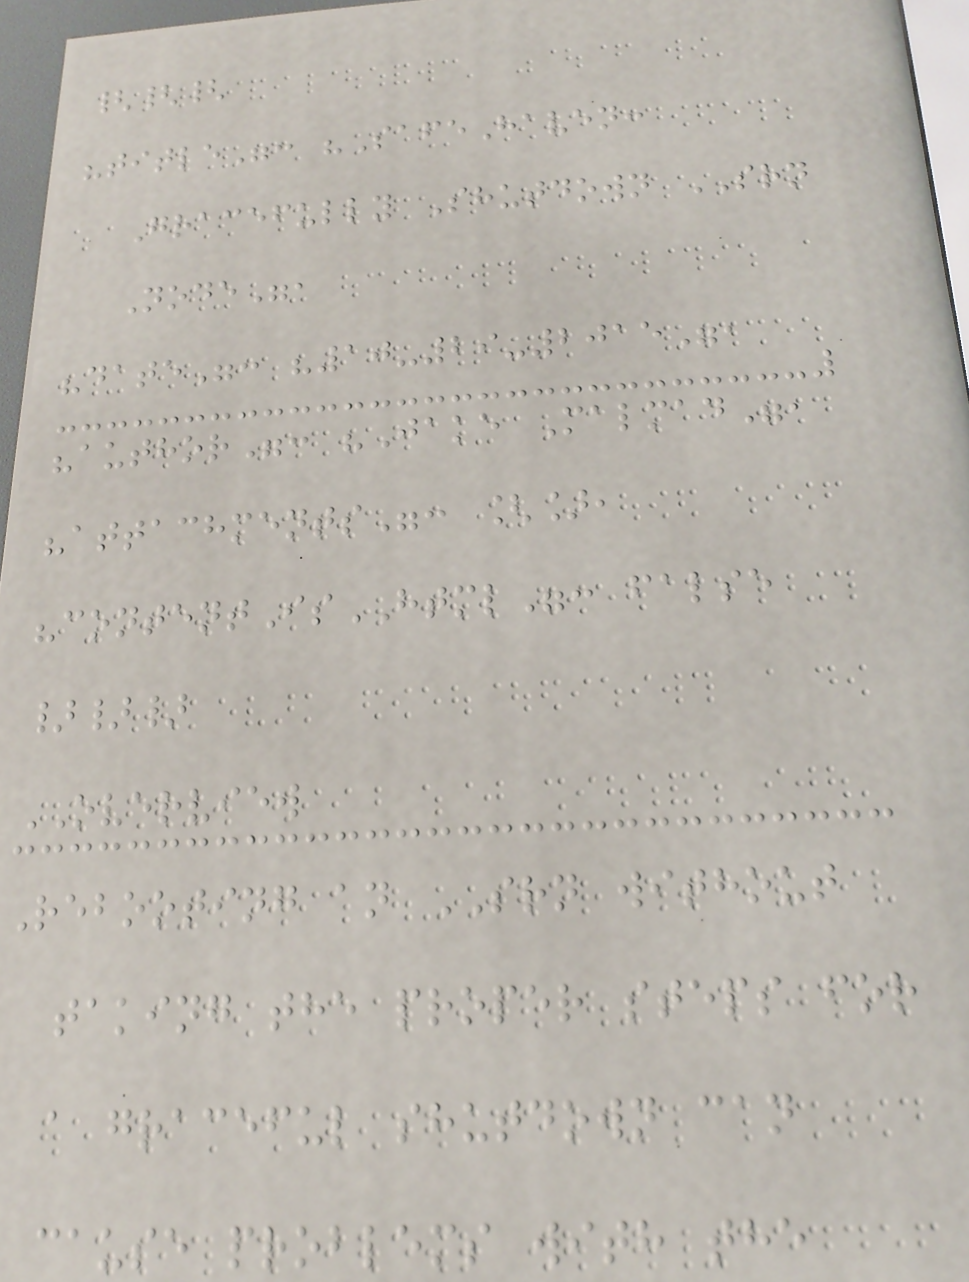{{{
"title": "SafeHaven:
Gracefully Shutdown SRN
Node",
"date": "10-29-2015",
"author": "Jake Malmad",
"attachments": [],
"contentIsHTML": false
}}}
OVERVIEW
Rebooting an SRN without
taking the proper steps for
a graceful shutdown can
cause problems with the
